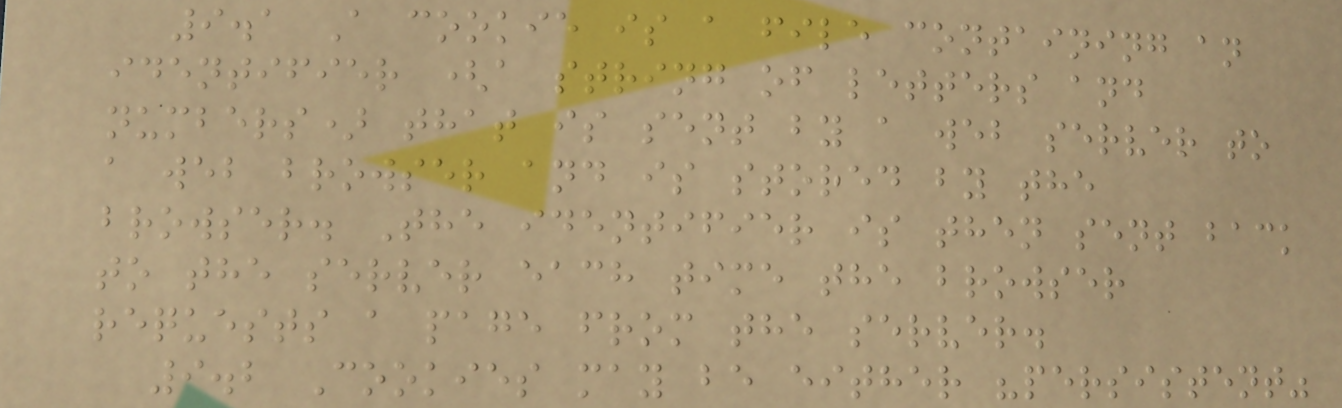9.1 A cookie is a file containing an
identifier (a string of letters and
numbers) that is sent by a web server to
a web browser and is stored by the
browser. The identifier is then sent back
to the server each time the browser
requests a page from the server.
9.2 Cookies may be either "persistent"
